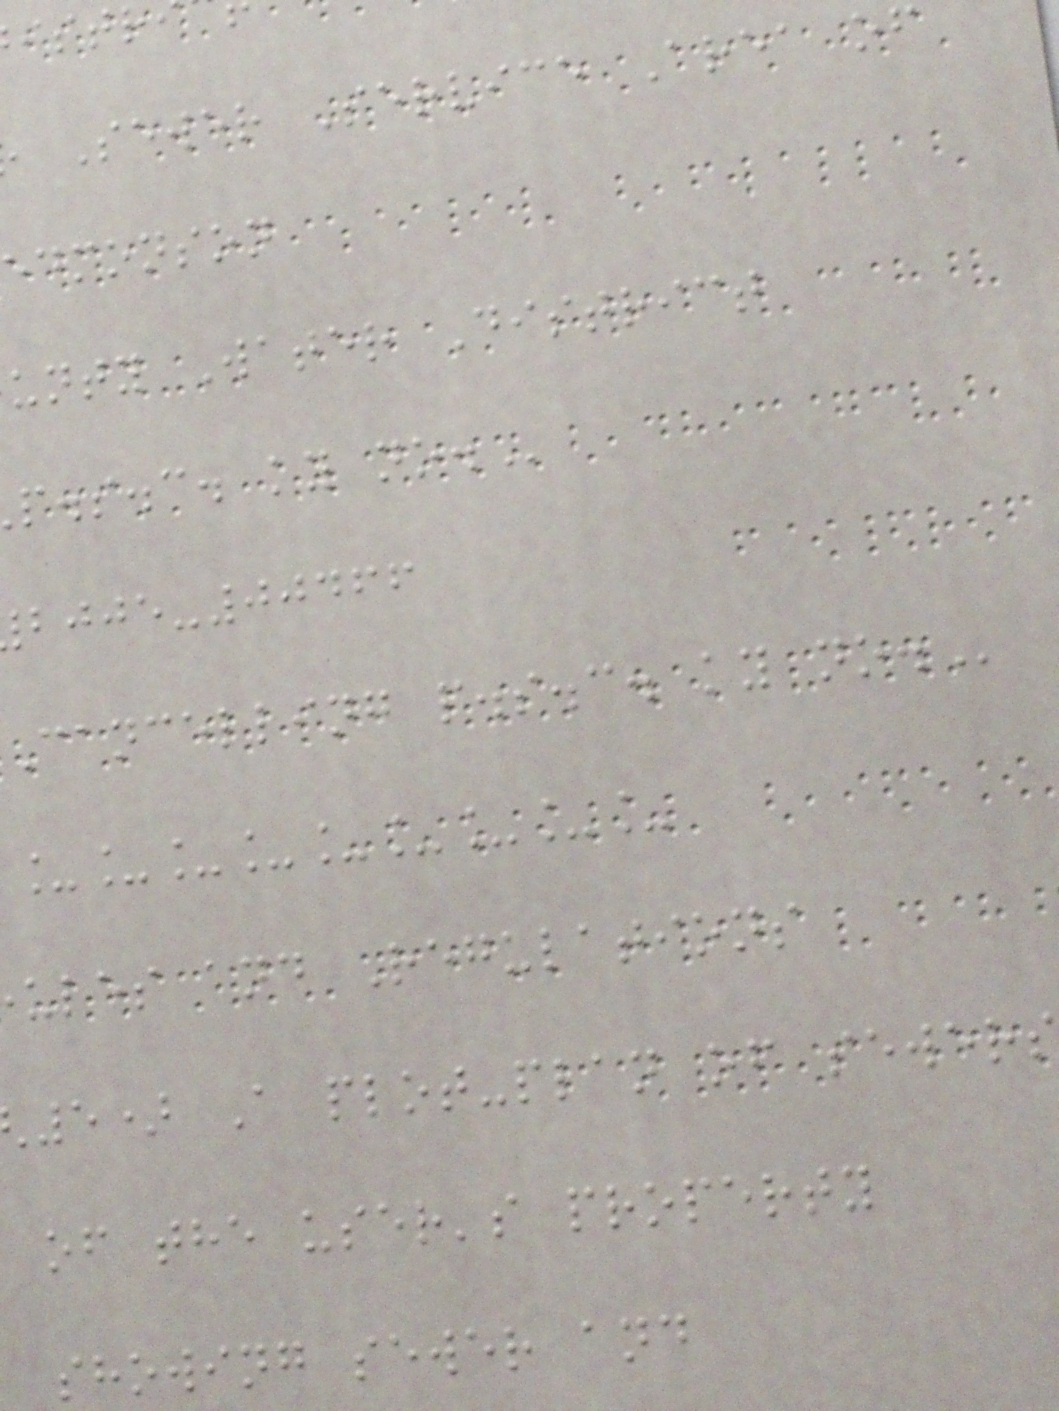Sewer Service Area of
edmonson
unty Water District
p.s.c. ky
-00466
cancelling p.s.c. ky
_________
ules and Regulations
5) A plot-plan of sewer
of the user's property
showing sewer and
